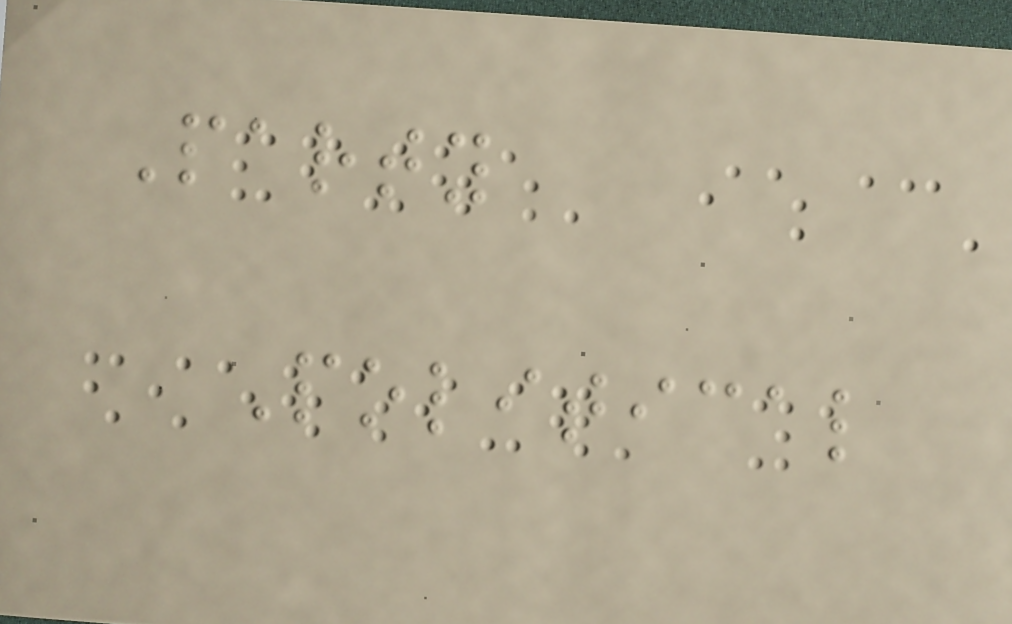Party
Political
